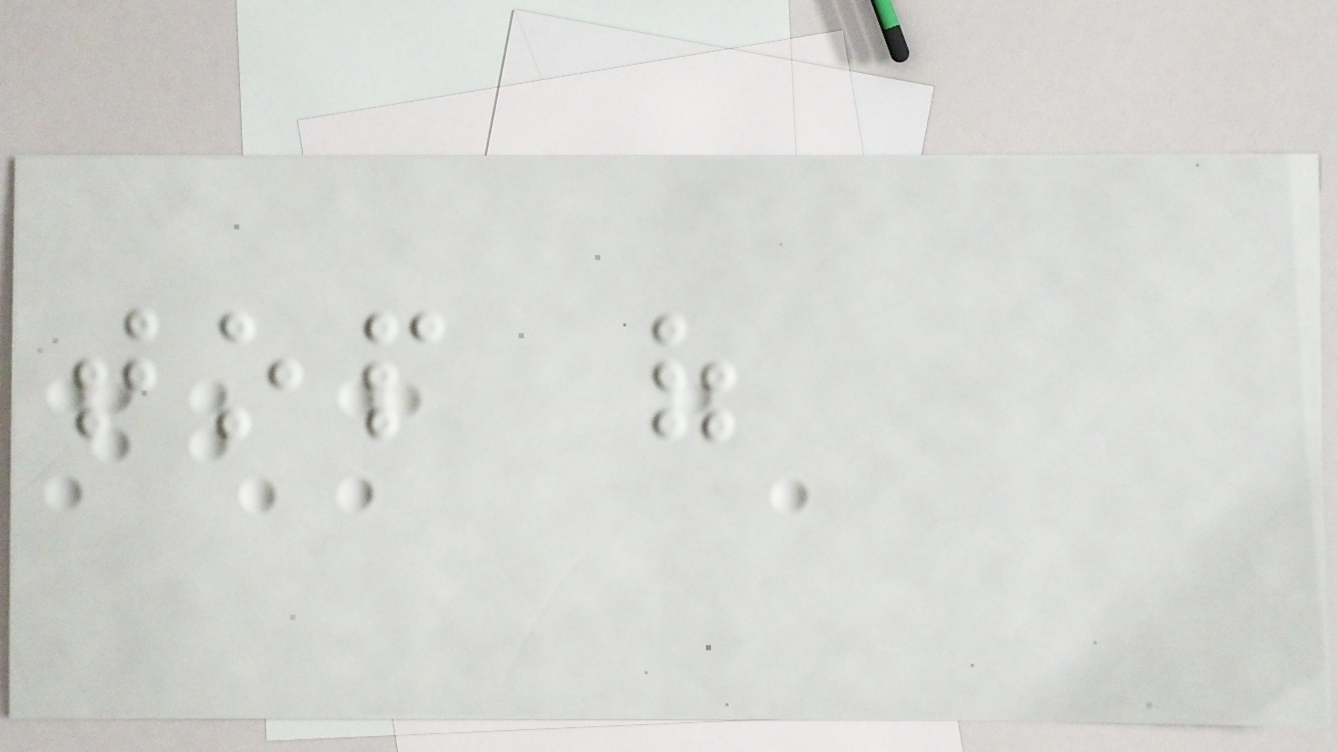top of
